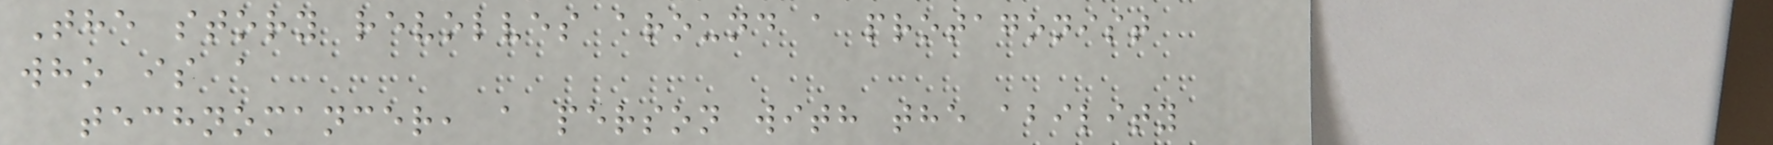The story revolves around a protagonist
who is a
technomancer, a person with the ability
